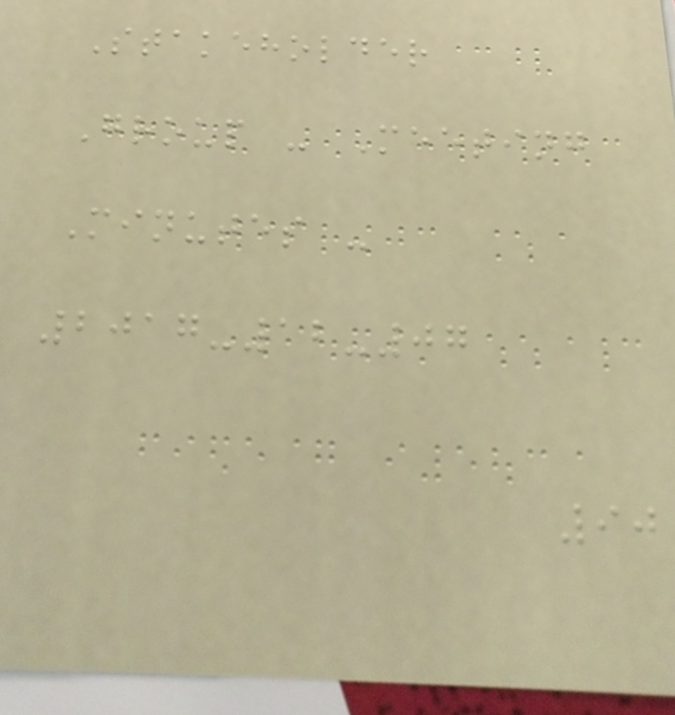Stakeholder
Group - Meeting
Minutes -
2017-12-07
90
